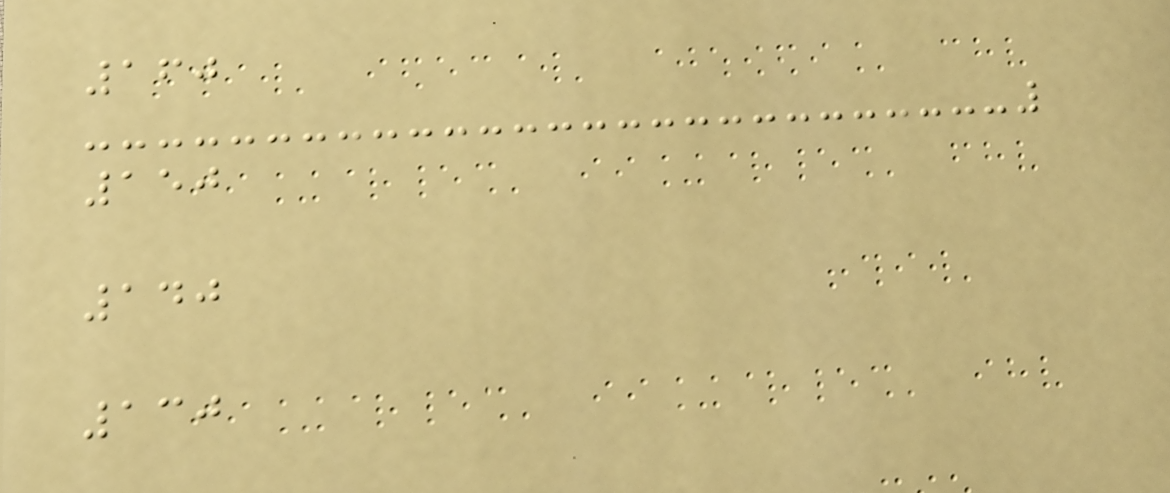160
150
140
130
